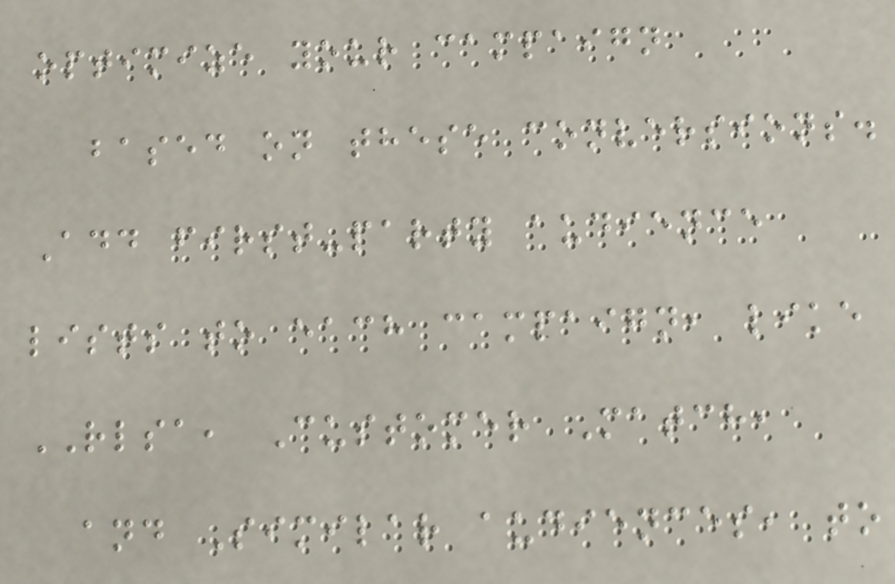optimize your campaign
based on these conversions.
Add first-party audience
lists to each campaign, like
RLSA, Customer Match,
and Similar audiences, to
